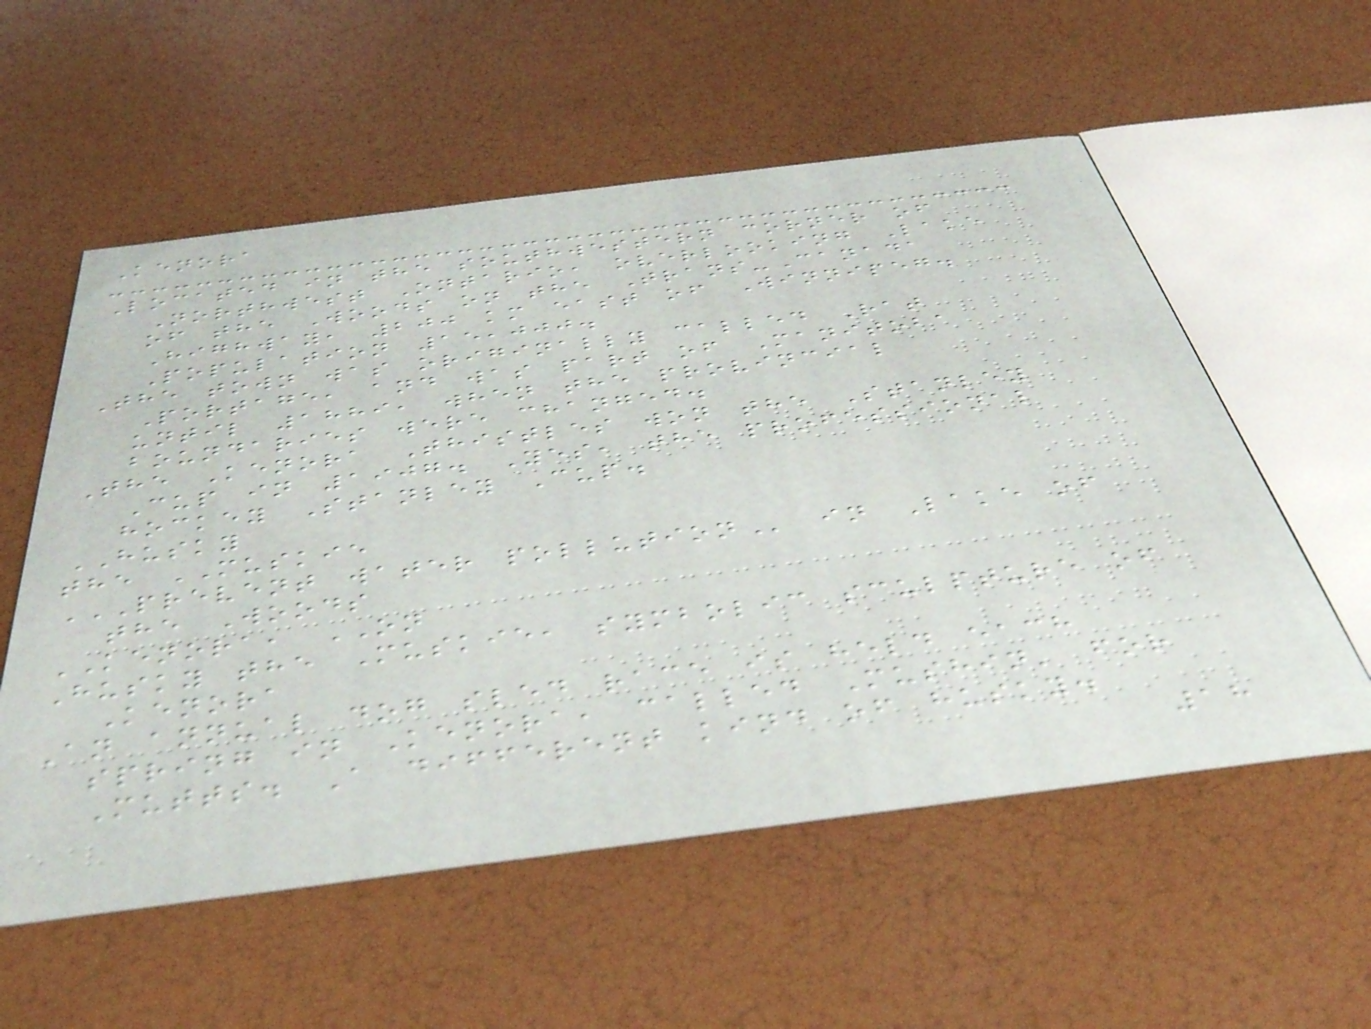Kenora
Located in the southwestern corner of
Northwest Ontario, overlooking Lake
of the Woods on the Trans-Canada
Highway, 200 km east of Winnipeg.
Population 15,000.
The town was originally called Rat
Portage, and was part of Manitoba
until 1889, when the provincial
boundaries were changed.
The Kenora Thistles won the Stanley
Cup in 1907. Yes, the professional
hockey Stanley Cup.
HUSKY
the MUSKIE
PREVENT WATER POLLUTION in Lake of
the Woods
KENORA, ON
Husky the Muskie, symbolic sculpture of
Kenora
An annual dog sled race is held each
spring in Kenora, called Mushin' for
Mutts. A different kind of husky.
18
